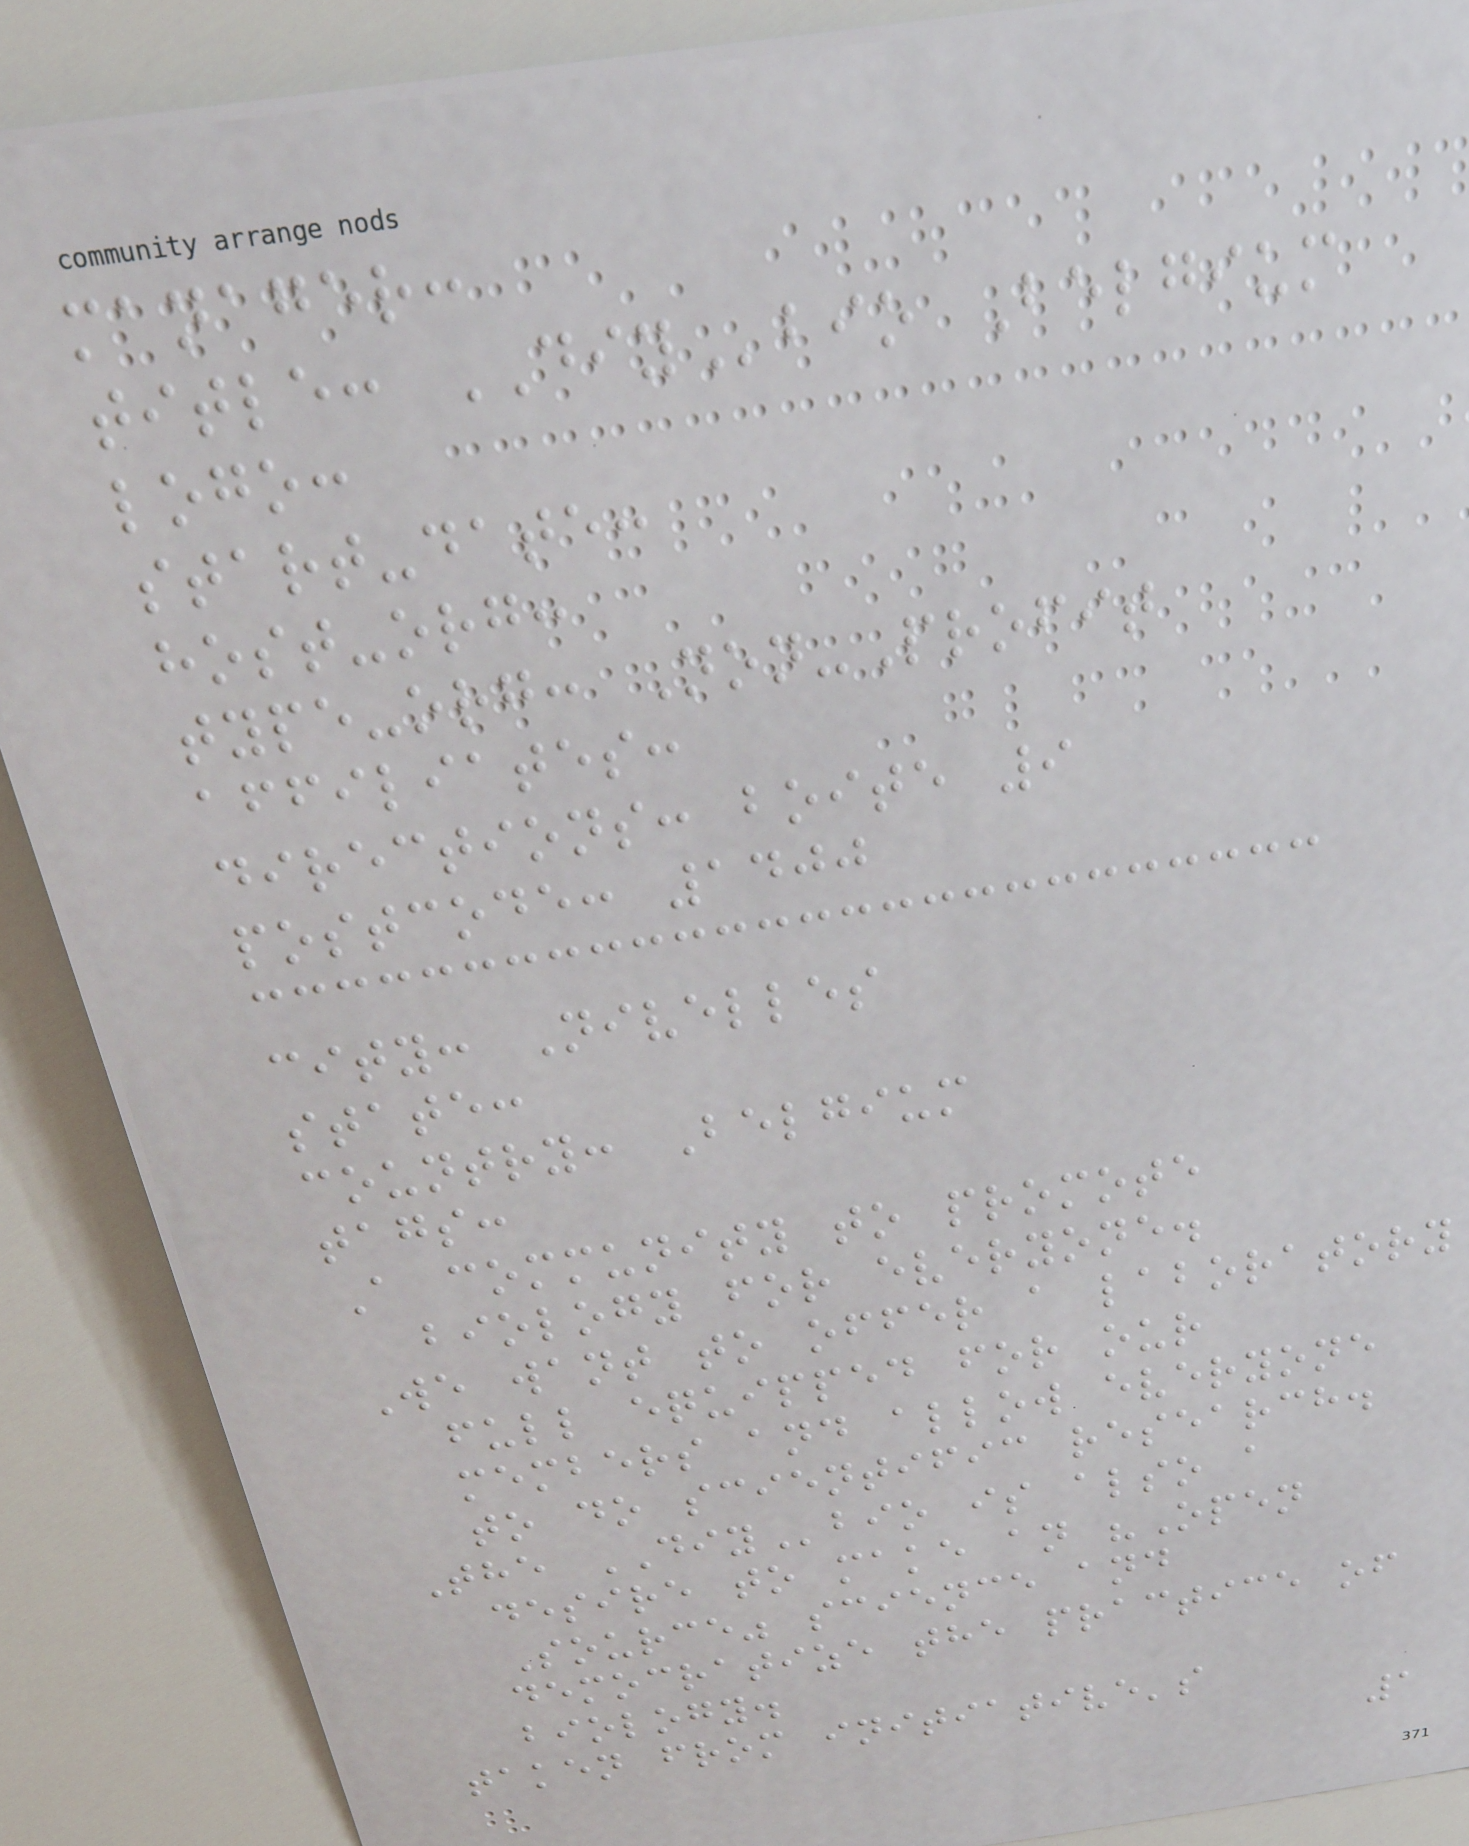manager:
title: DIYbio Belgium
logo:
start-date:
host-org:
type-org: Non-Profit
affiliates:
directions: boite 9
postcode: 1400
city: Nivelles
state:
country: Belgium
tags:
A community to promote
biology for everyone.
We want to offer a laboratory
full equipped for our
members and allow everyone
to do scientific research.
The DIYbio is also a
desire to make an "Open
Source" science and
democratize the practice of
biology.
taken from initiative's
1
